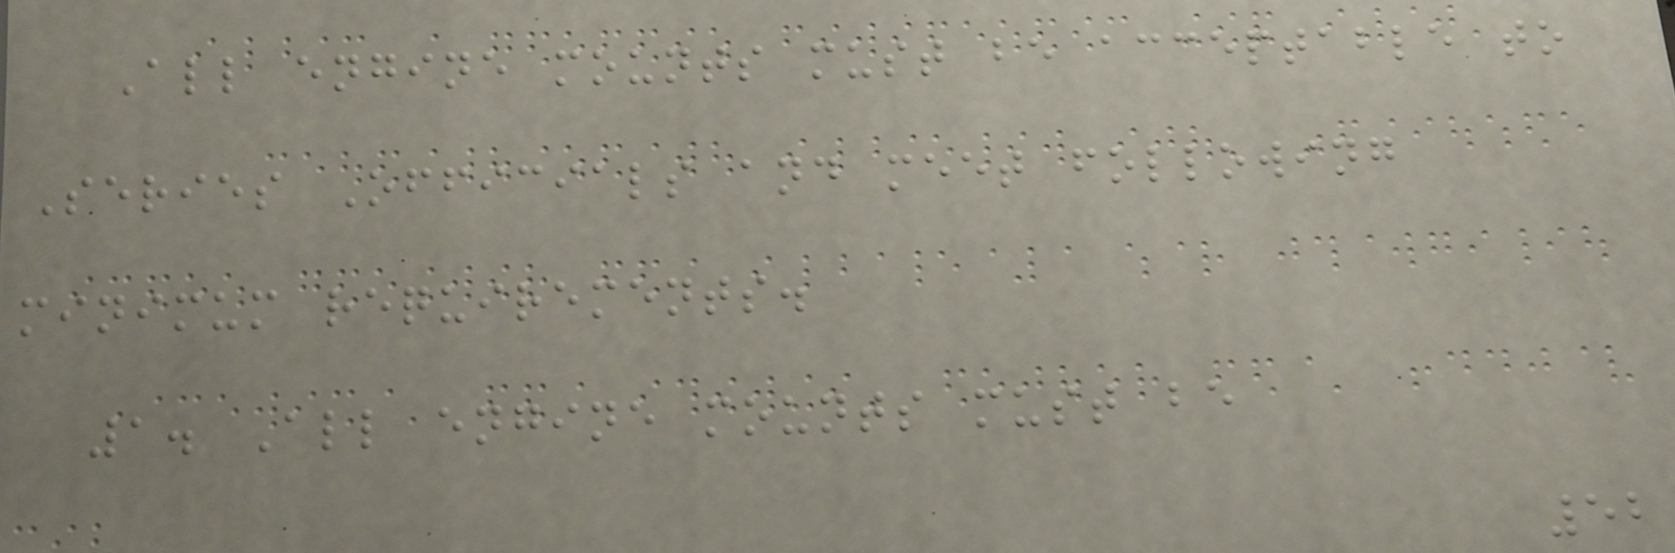All engine mounts must be acceptable to
Series Officials and meet following
minimum requirements.
1. All engine mounts must be
52
